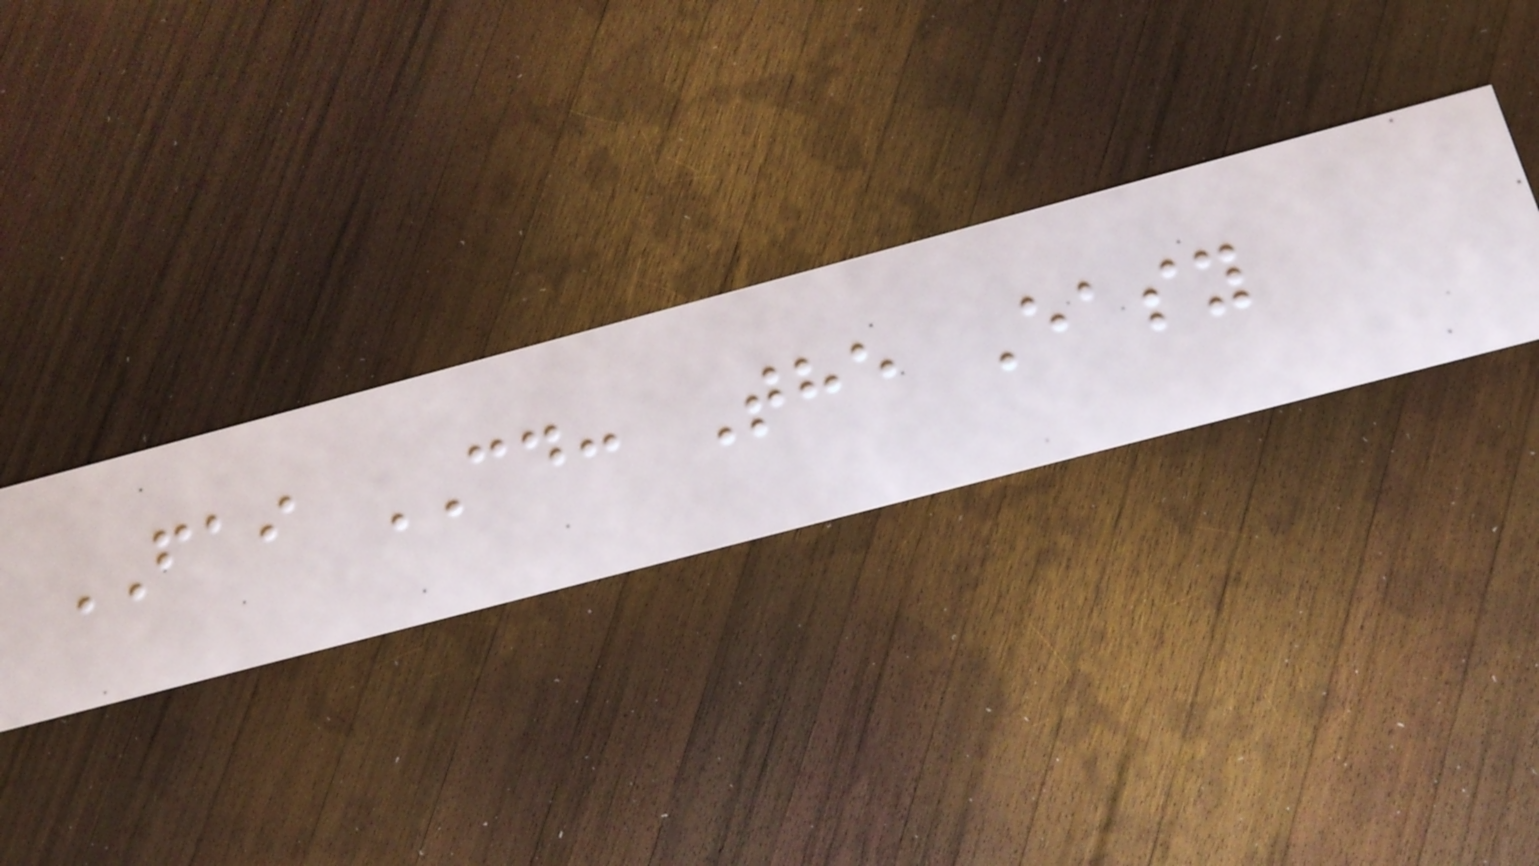FAI CD: The Easy
